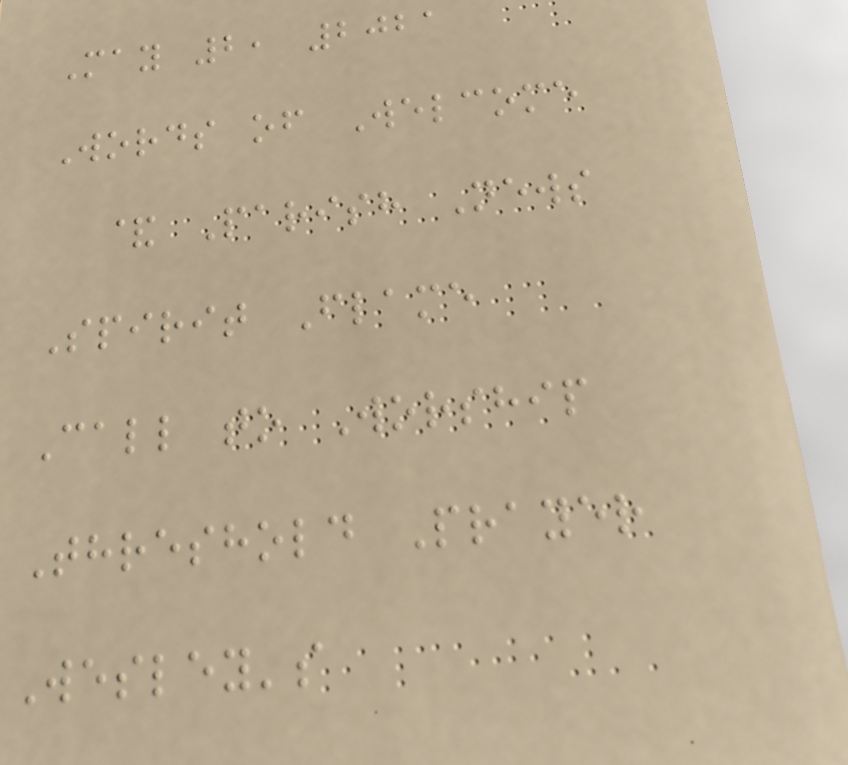May 2, 2021
Words of Welcome
& Parish News
Spirit Flame
Call to Worship
Threshold Prayer
Wesley's
